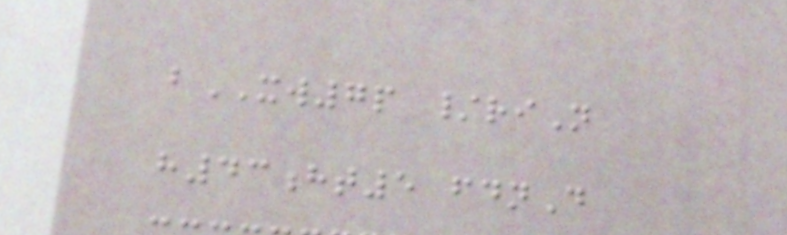bXW7p /riN
h43ht5 fdnD
